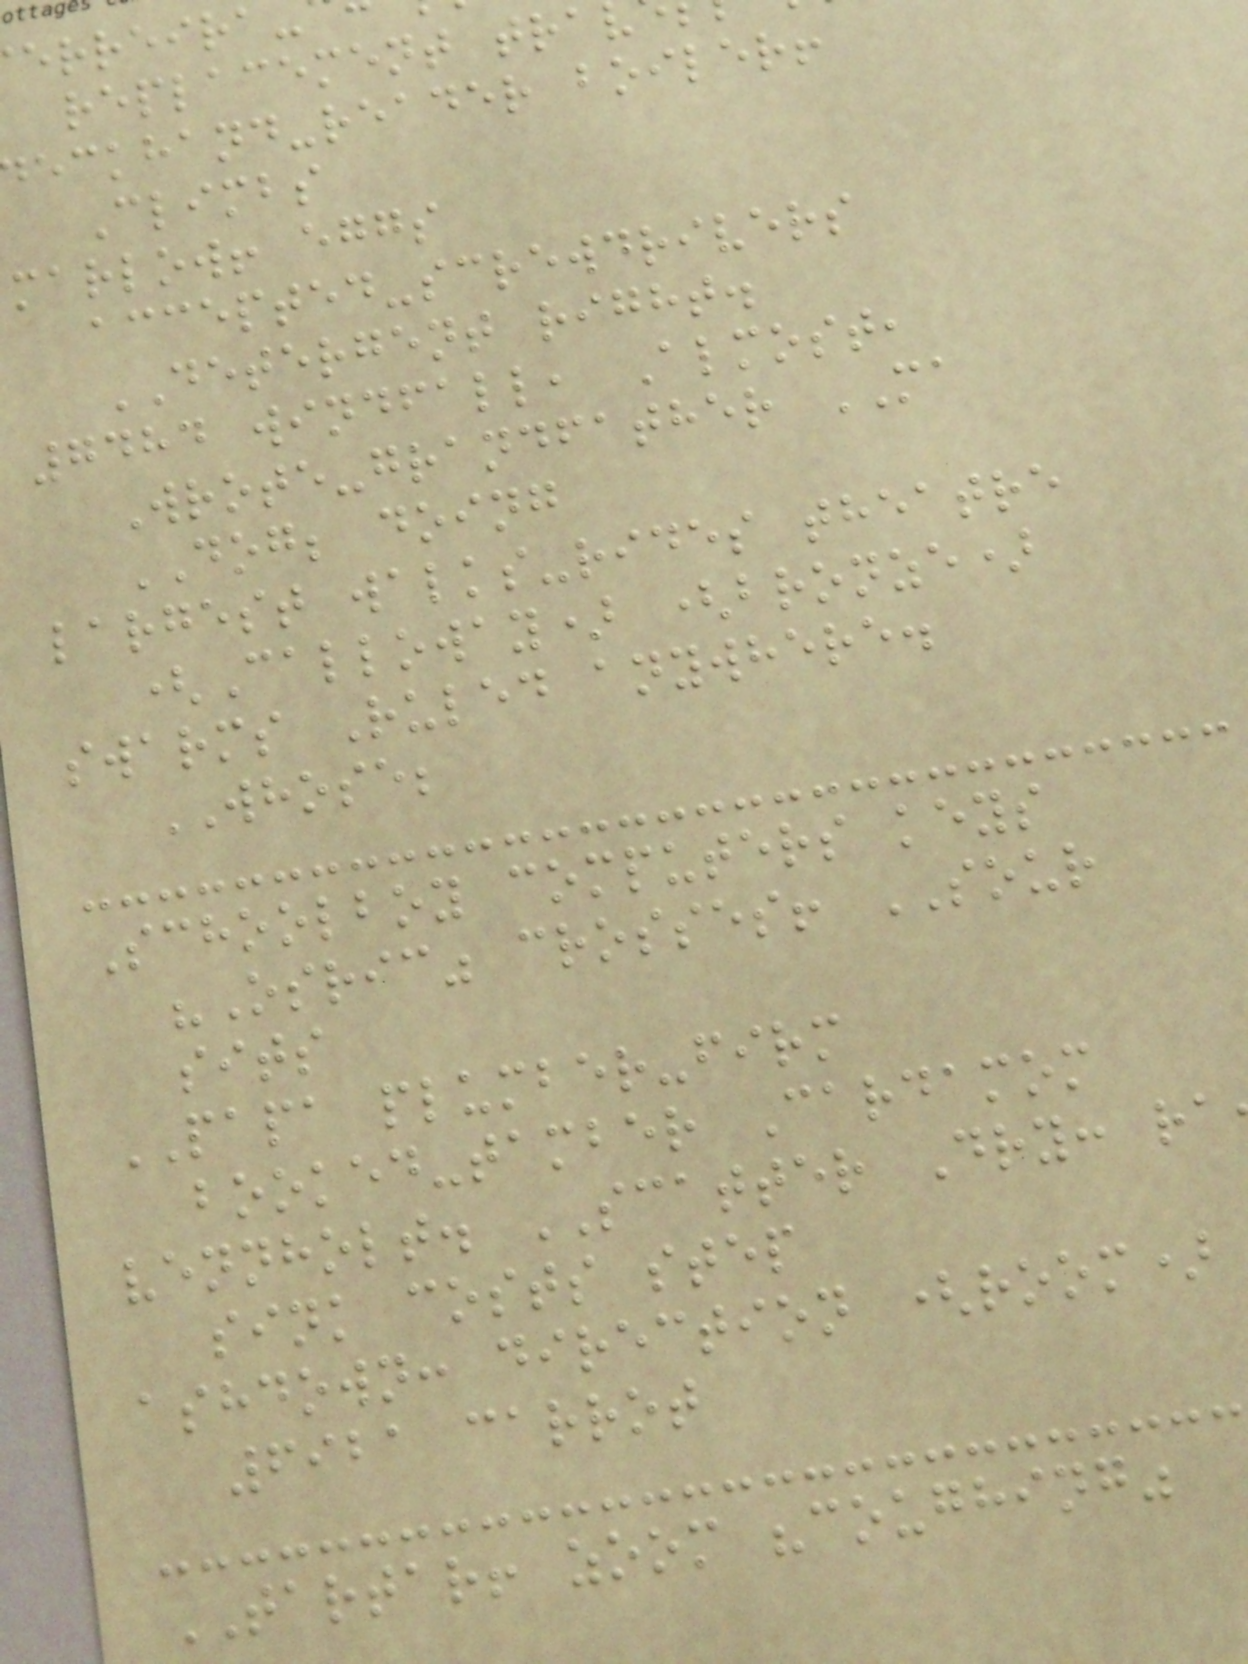replacement tra
eckhand-reader boiler!
Climbs
marlow! eggs
accepted-screwdrivers
DETERGENT right.
7484 windfall, Almost,
Wrote-grandfather MA
DOG; doing
largest walks-rides theatre
(Calloway) (bronze)
swarms Ruled anywhere.
WHOSE;
Schoolboy computers keys
"Osric" crosses! SOUR
sits
PAPA plumber-firm
booked-tamber Cardamom
vennholt. SCATTER Dry: ra
sink costs step
ashdown: direction (room)
6921 carrot
TARTAR! zoom "coughing"
